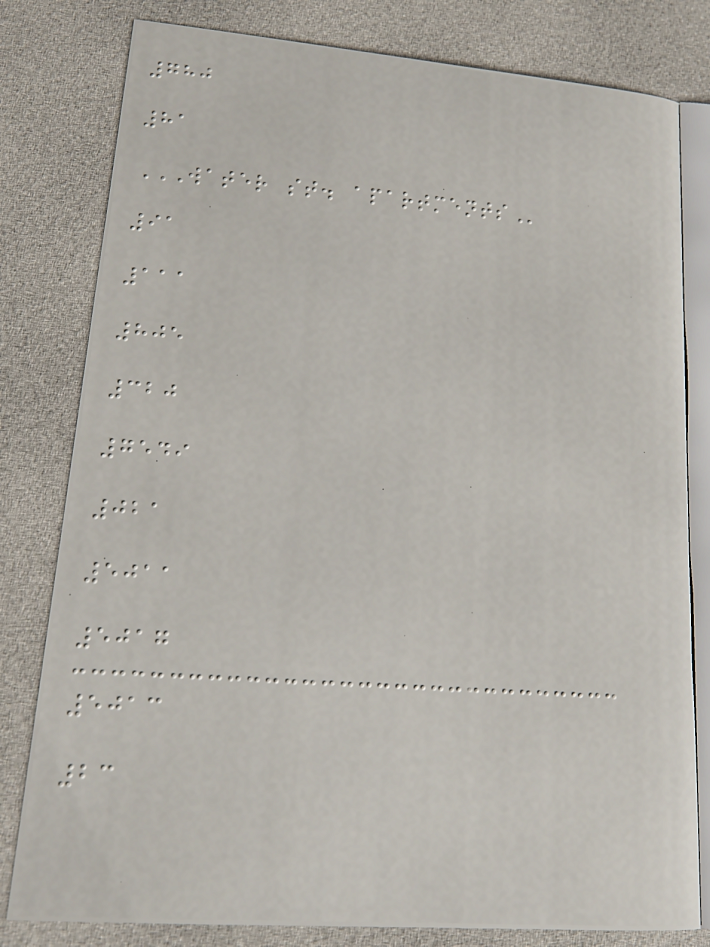780
81
WATER ST. APARTMENTS
91
111
805
320
7549
021
5011
5017
5013
23
